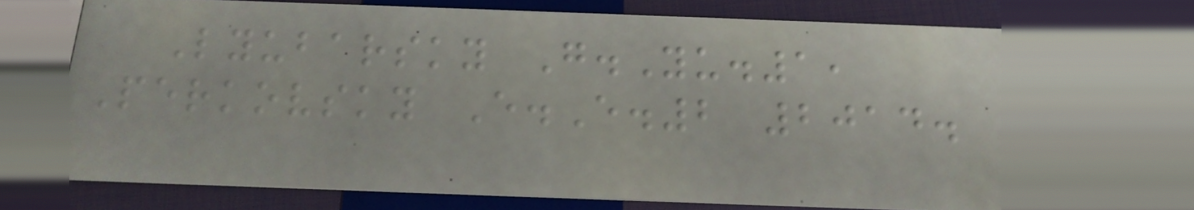Lyubarsky G.Yu.1,
Perkovsky E.E.2 2014.
